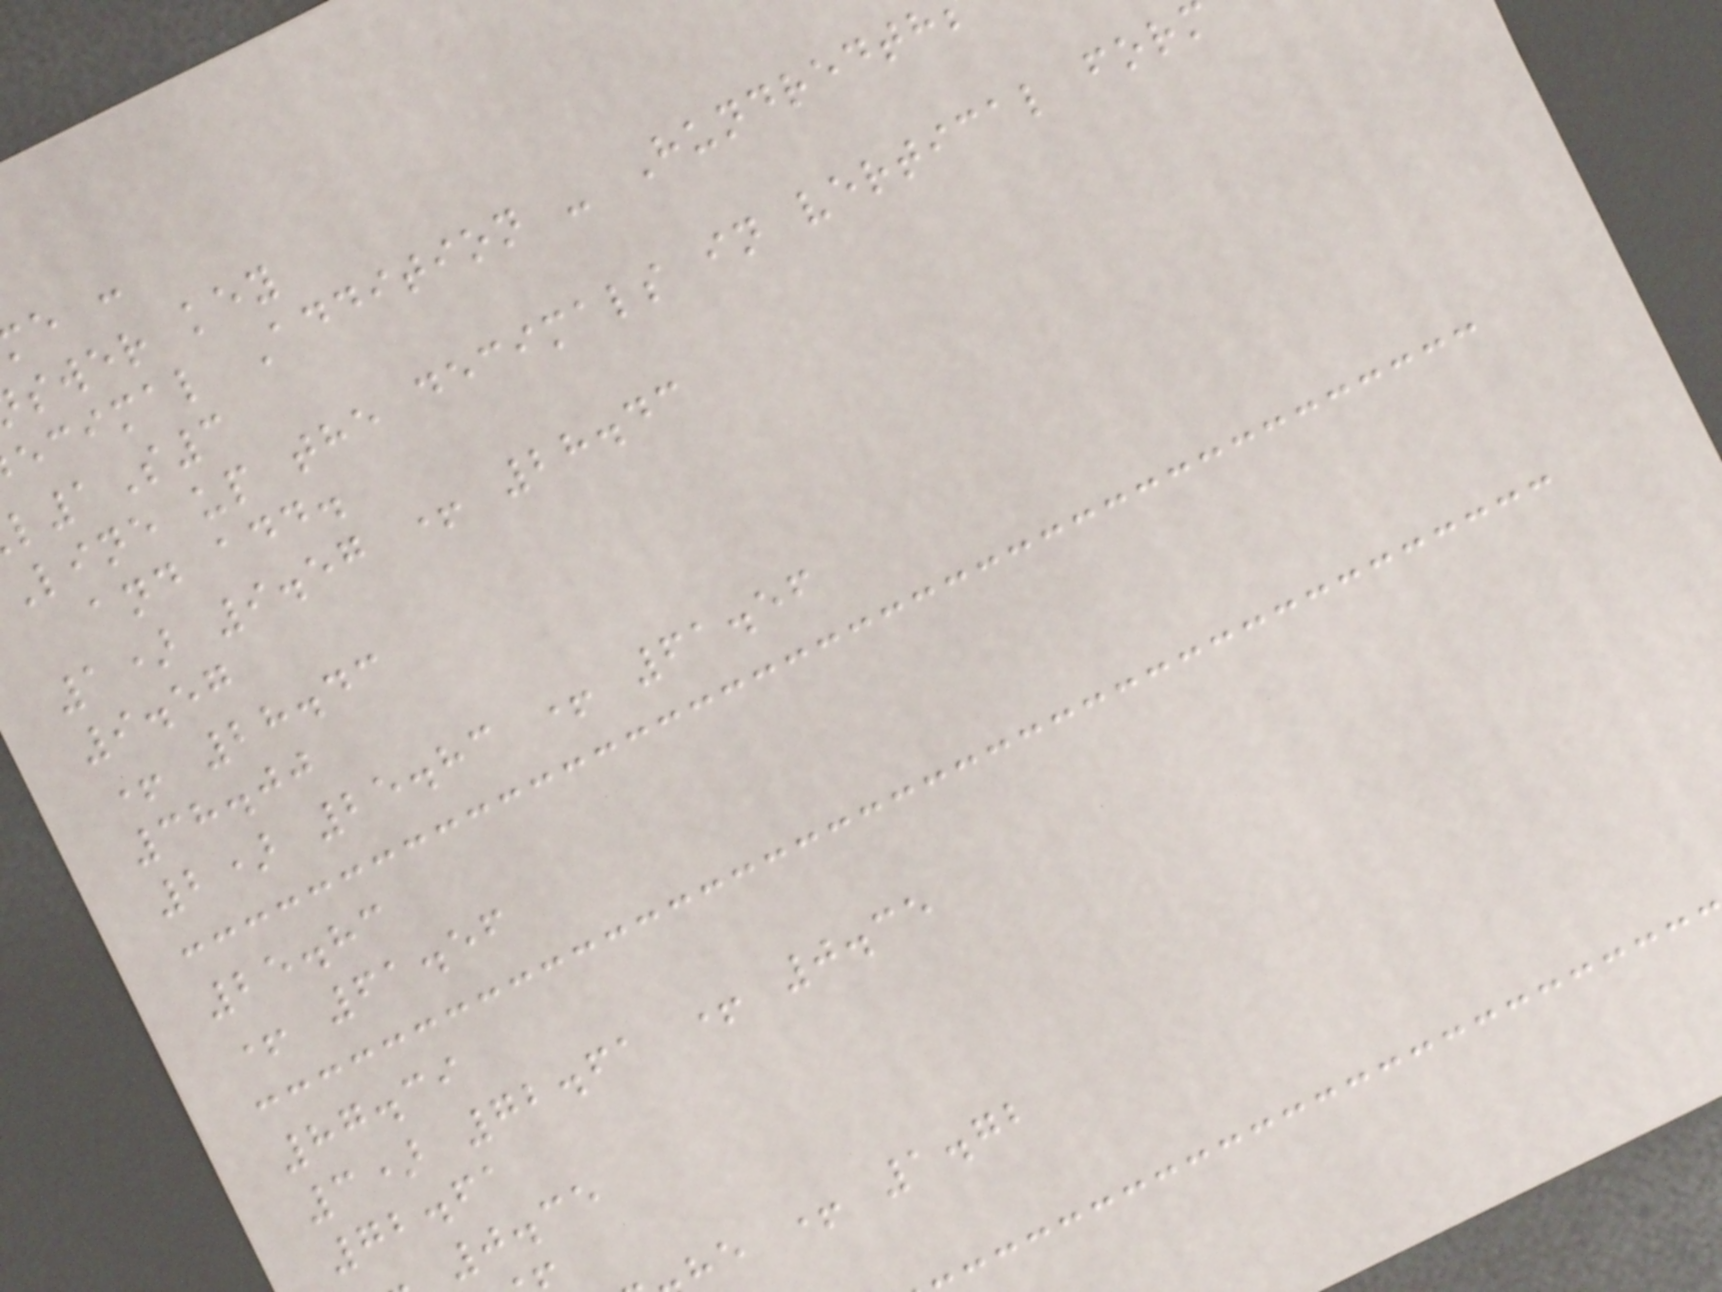swer key
ecimal Addition - Hundredth
1S3
Line up the decimals in vertical for
and add.
1) 9.57 + 28.43
9.57
+ 28.43
38.00
2) 25.83 + 61.56
25.83
+ 61.56
87.39
3) 72.61 + 0.35
72.61
0.35
he + 1.72
